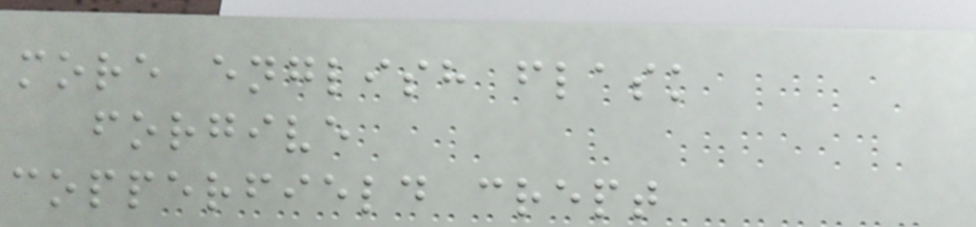more english flask
forgive
copperfield crept
